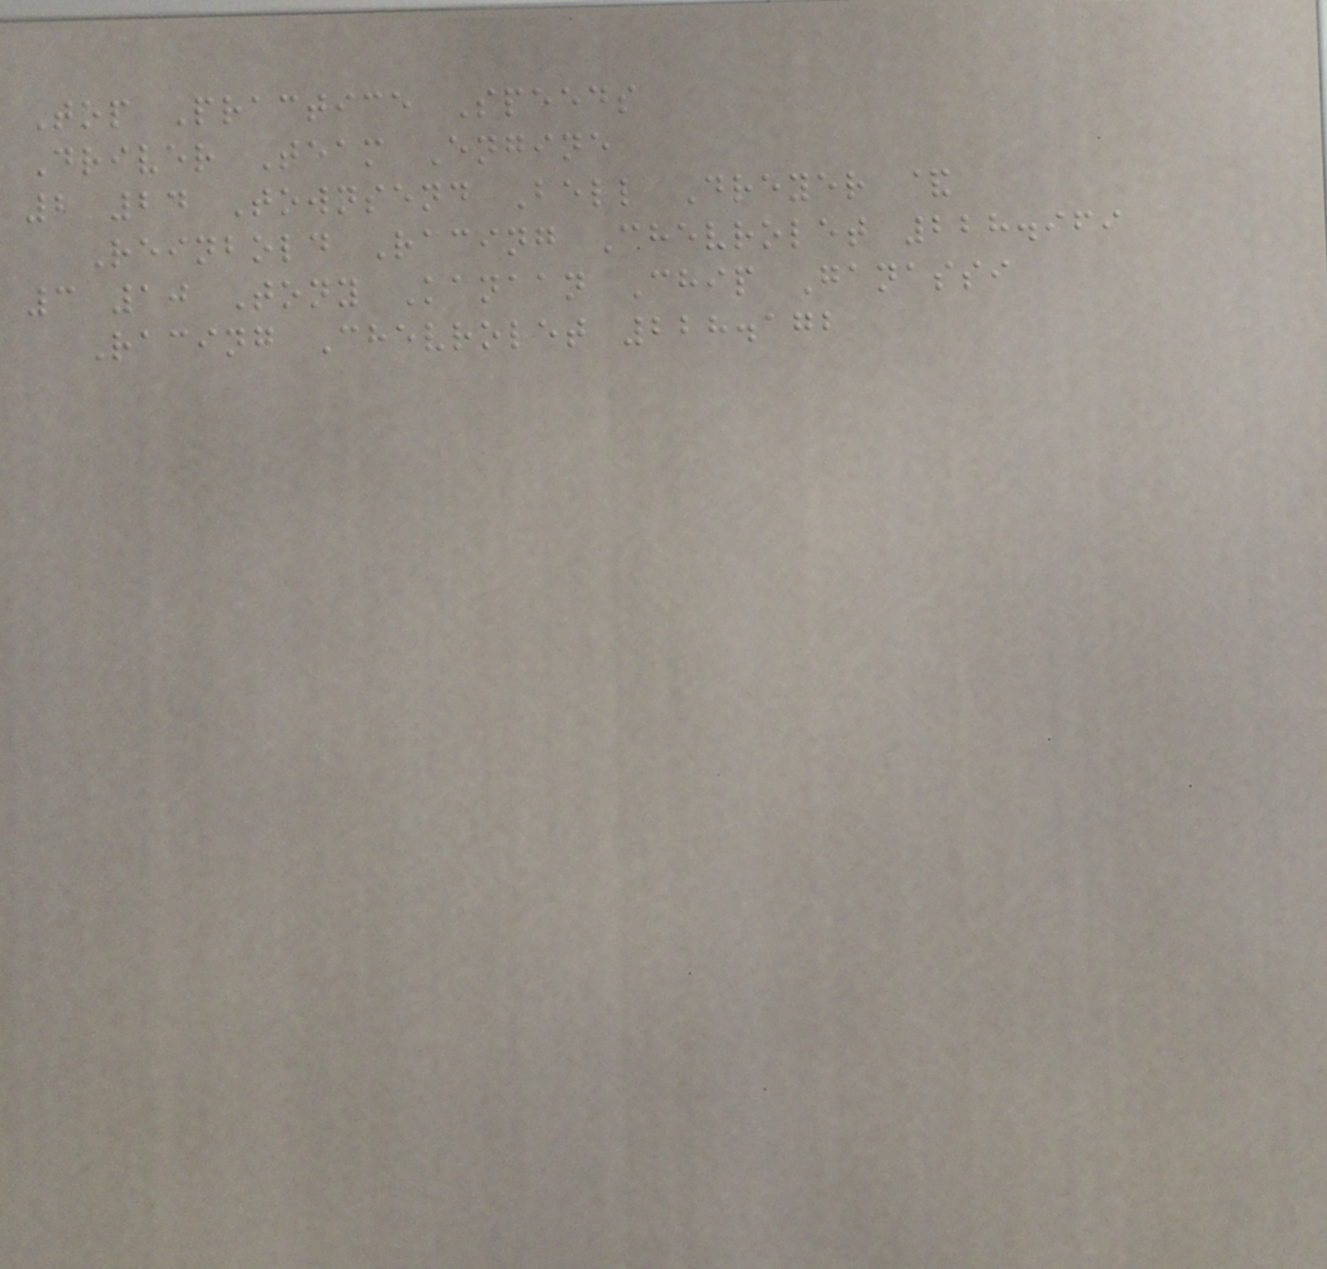Top Practice Speeds
Driver Team Engine
2 24 Townsend Bell Dreyer &
Reinbold Racing Chevrolet 228.969
3 10 Tony Kanaan Chip Ganassi
Racing Chevrolet 228.172
